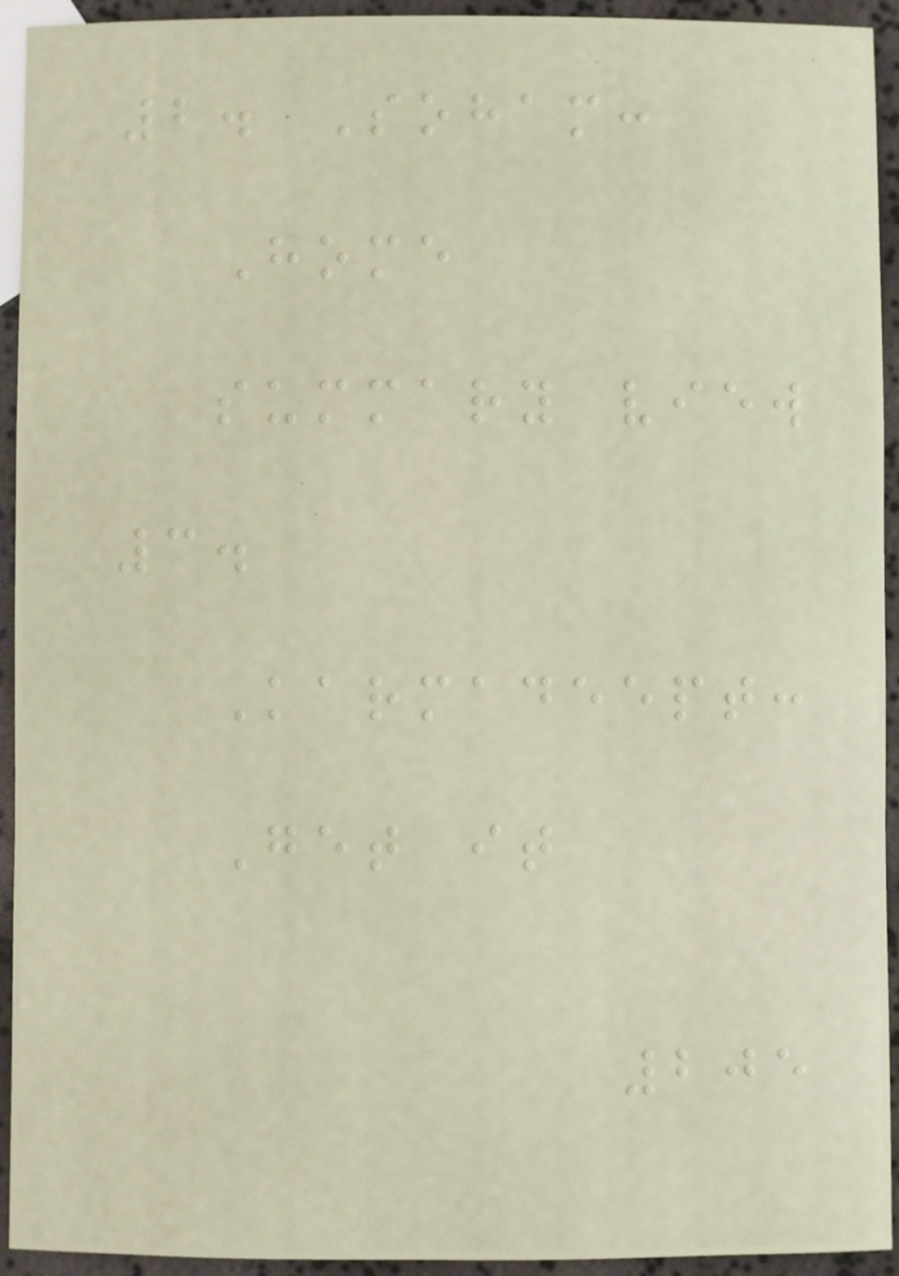2. Soham:
Home
summary view
3.
Karmadeept:
Get it
205
